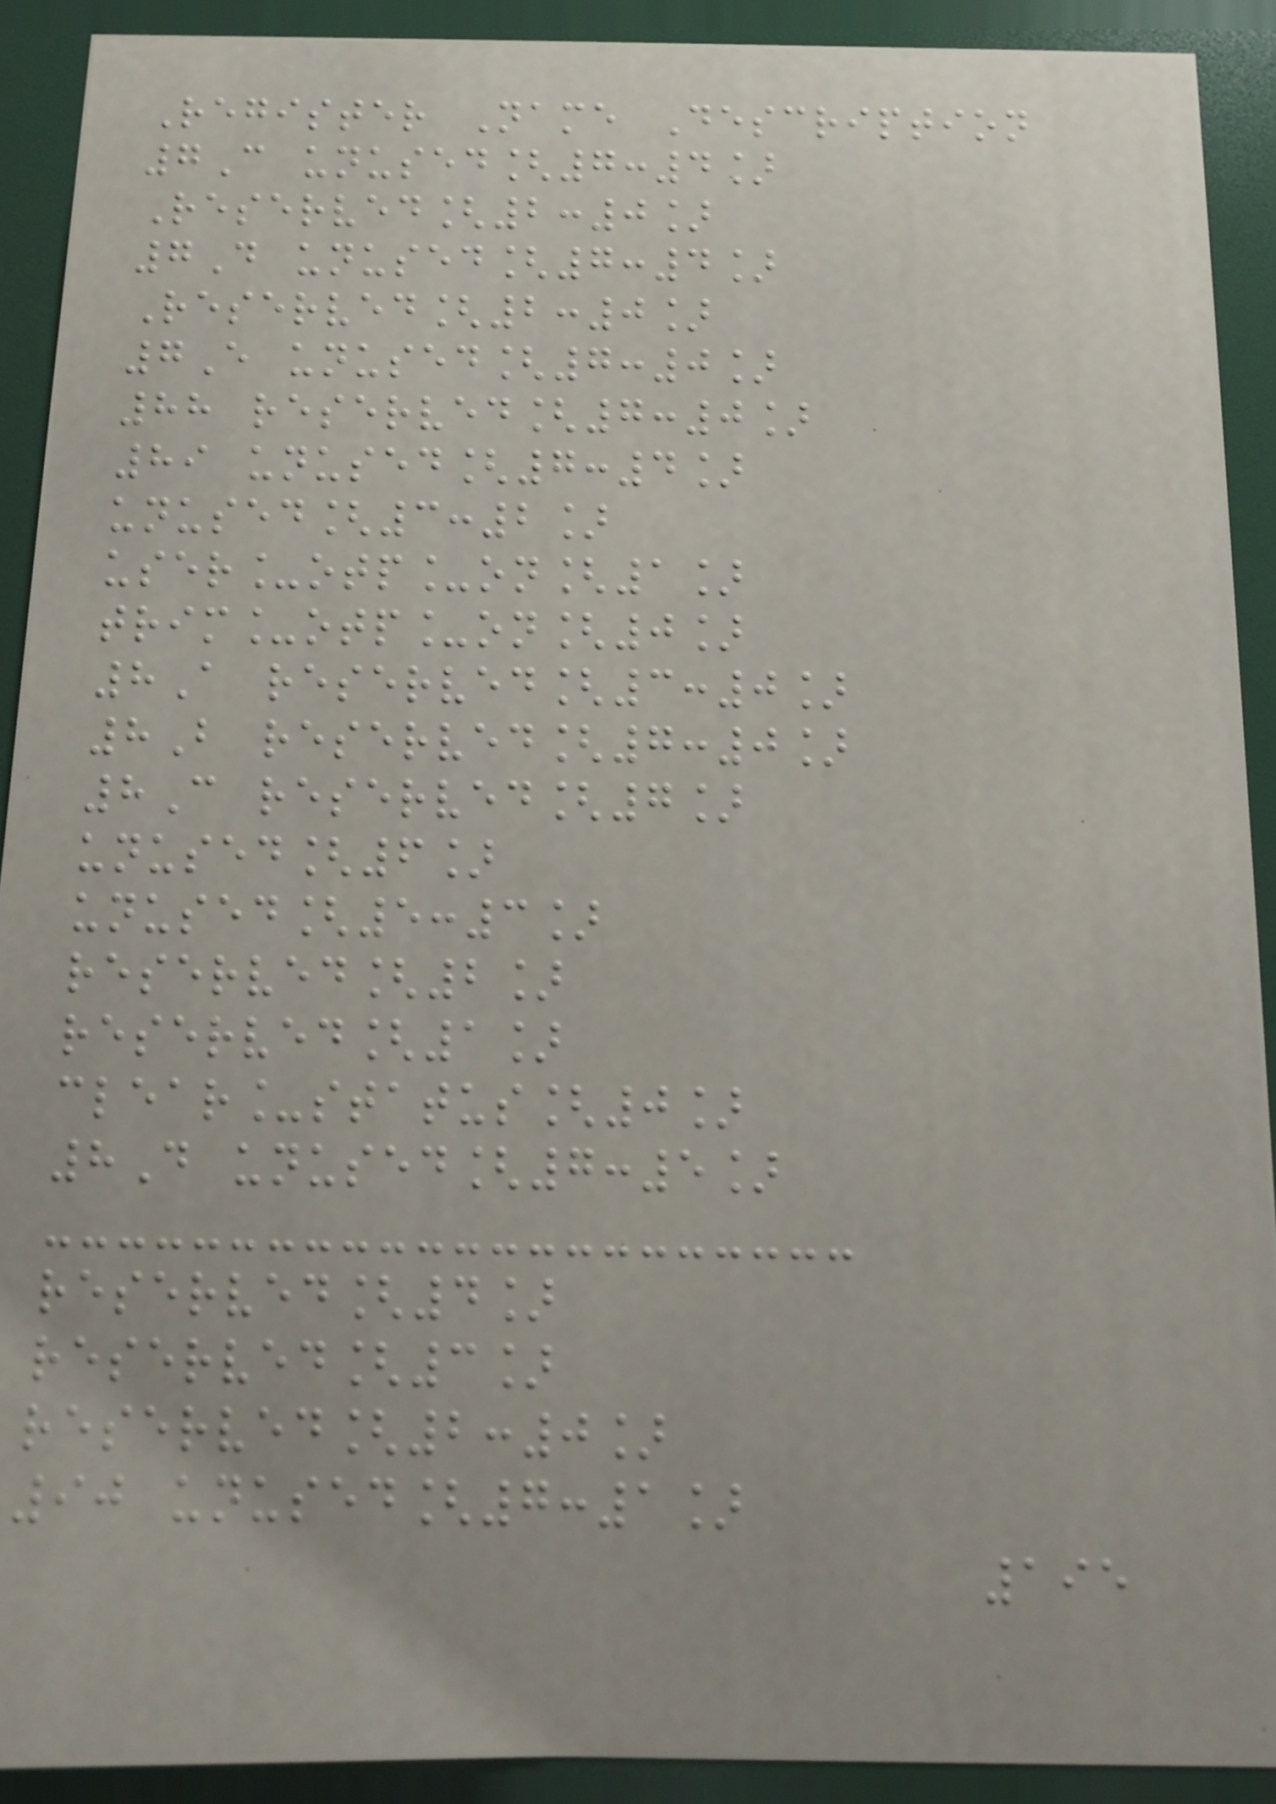Register Name Description
7C unused[7:4]
Reserved[2:0]
7D unused[7:4]
Reserved[2:0]
7E unused[7:0]
88 reserved[7:0]
89 unused[7:4]
unused[3:2]
user_otp_on[1]
trim_otp_on[0]
8A reserved[3:0]
8B reserved[7:0]
8C reserved[7]
unused[6]
unused[5:3]
reserved[2]
reserved[1]
clear_status[0]
8D unused[7:5]
reserved[4]
reserved[3]
reserved[2:0]
90 unused[7:1]
195
